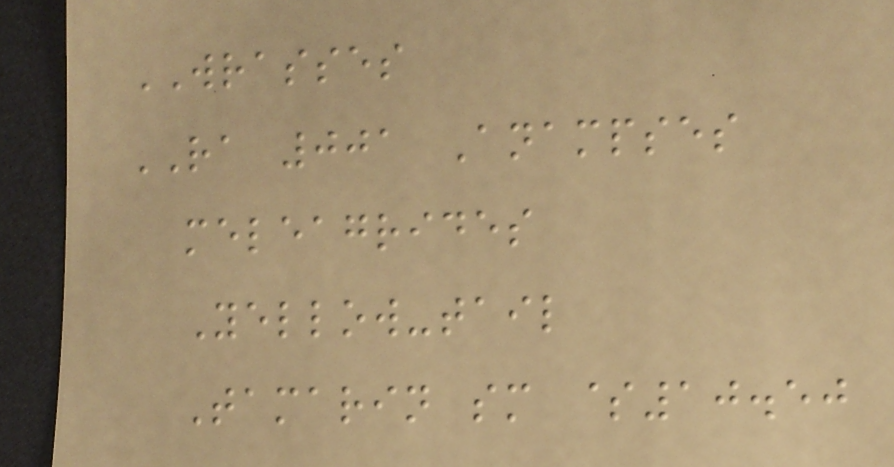WRASSES
RA 001 Anampses
meleagrides
Yellow-tail
Tamarin sm $10.50
